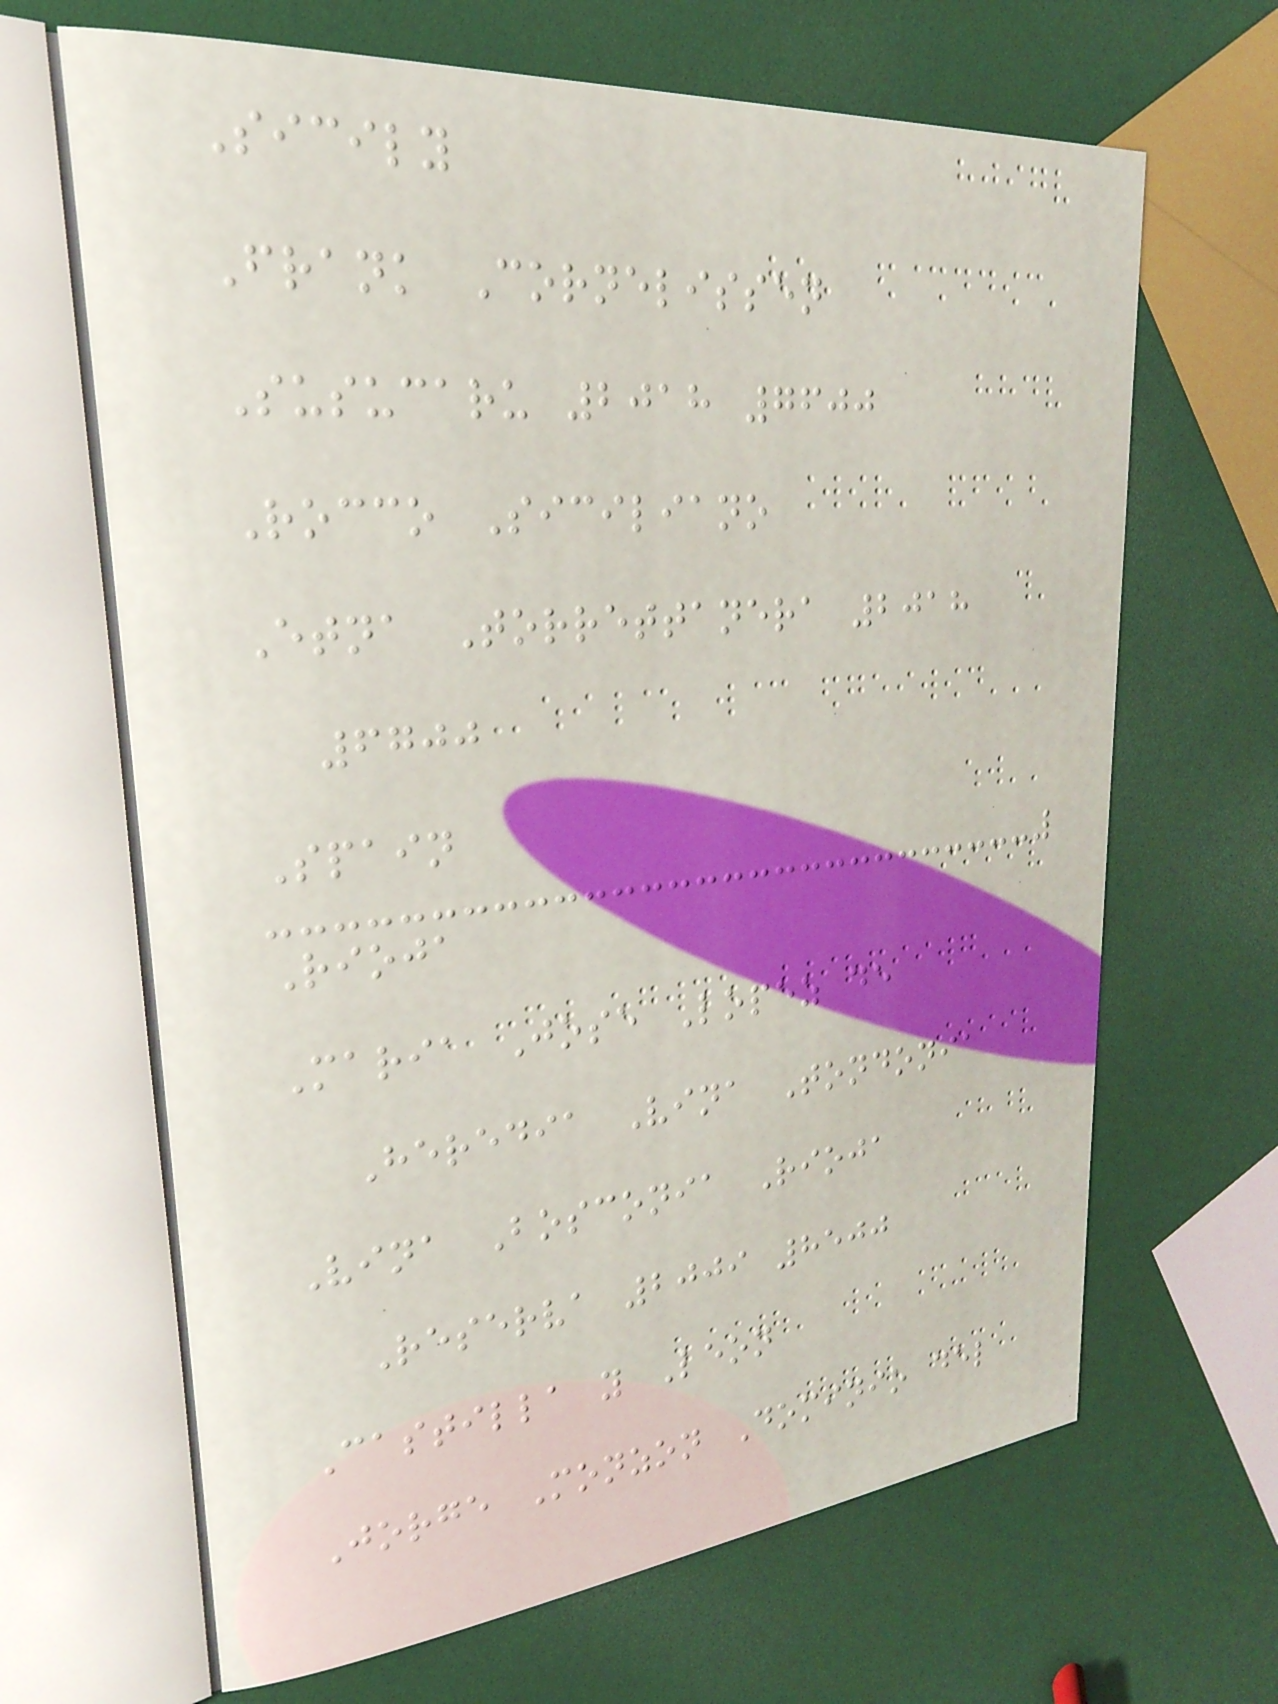Sicily
Frank Cornelissen
Susucaru 2018 7600
Rocco Siciliano
Etna Torrettanera 2018
6700
Spain
Rioja
Maria Jose Lopez de
Heredia Vina Tondonia
Vina Bosconia Rioja
Reserva 2009 8500
Castilla y Leon
Jorge Monzon Dominio del
